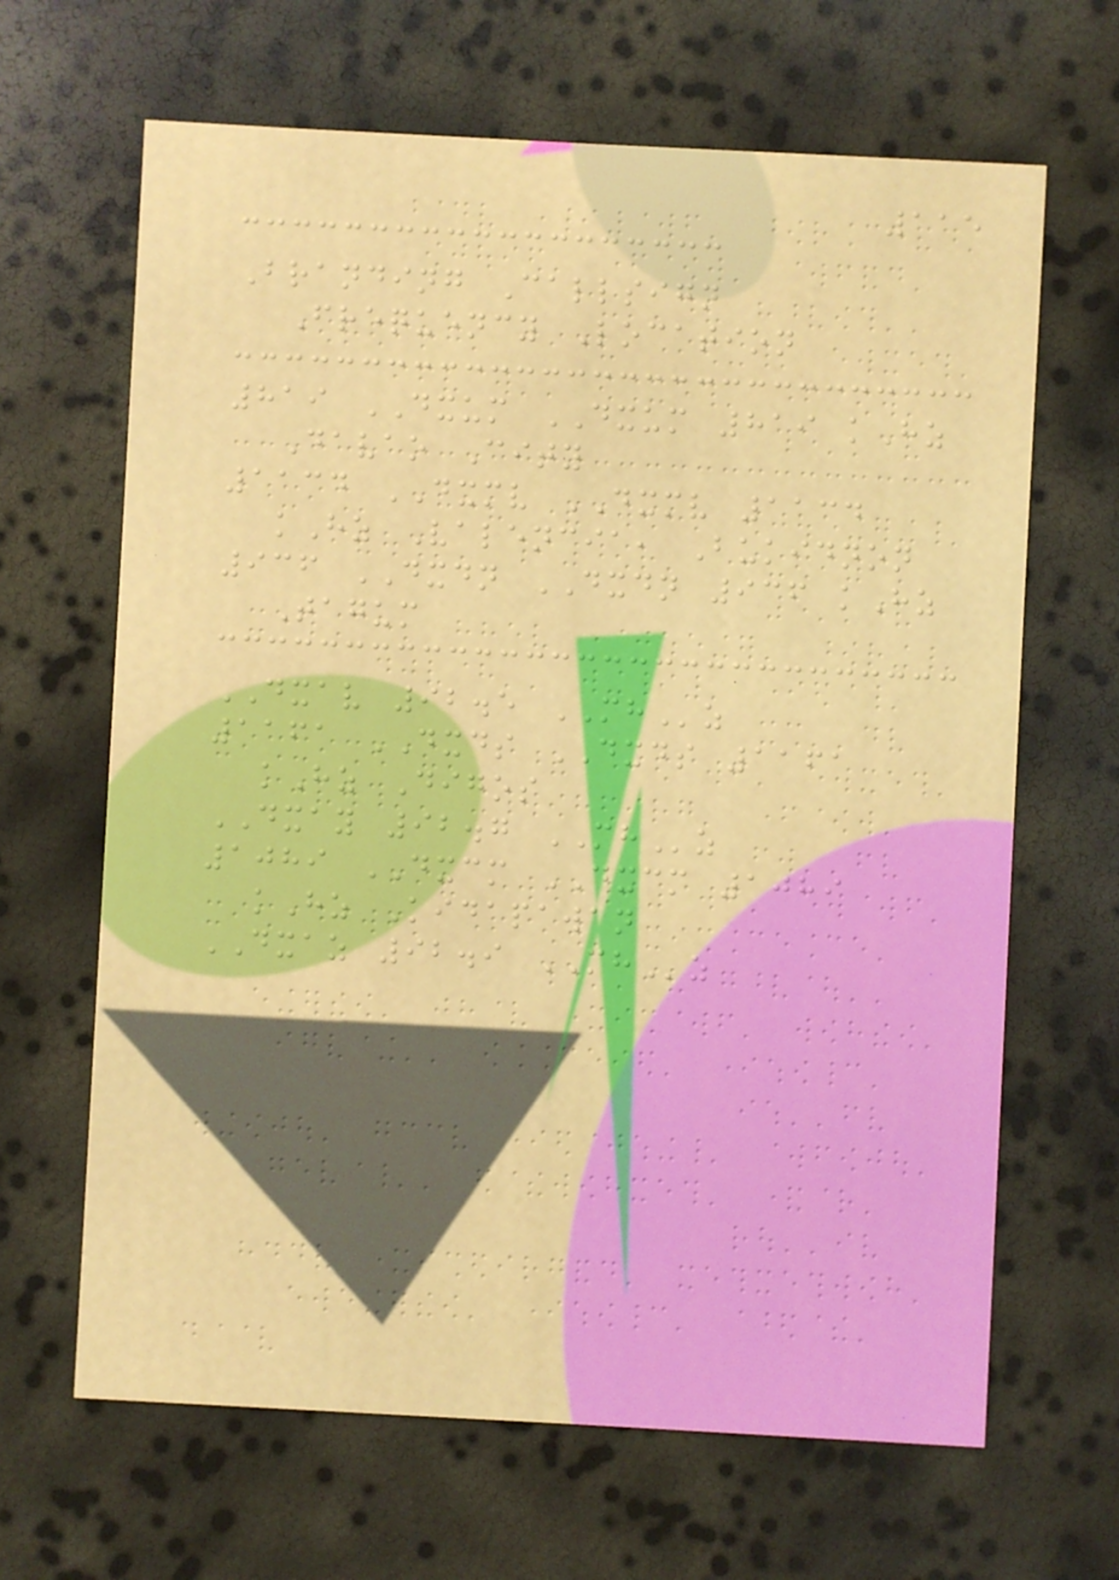115
Branding Callsign
Frequency Location
819 DXUM DXUM 819 kHz
Davao City
1134 DXMV DXMV 1134
kHz Valencia, Bukidnon
936 DXDN DXDN 936 kHz
Tagum
DXAV 92.5 MHz
1161 DXDS DXDS 1161
kHz Digos
DXAY 92.7 MHz
1089 DXCM DXCM 1089
kHz Kidapawan
DXAZ 92.9 MHz
